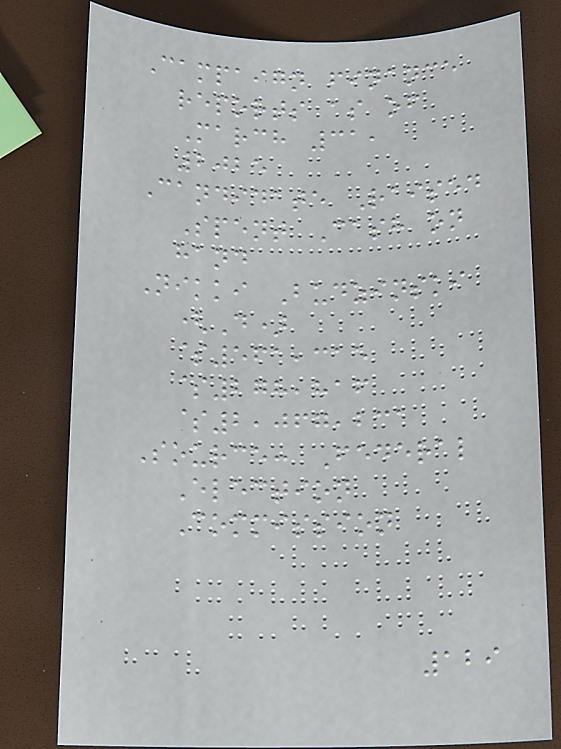Campaign finance
reports as of
March 31,
2025
Candidate Raised
Spent Cash on
hand
Nikki Budzinski
(D)
$561,315
$278,816
$2,067,231
Source: Federal
Election
Commission
129
